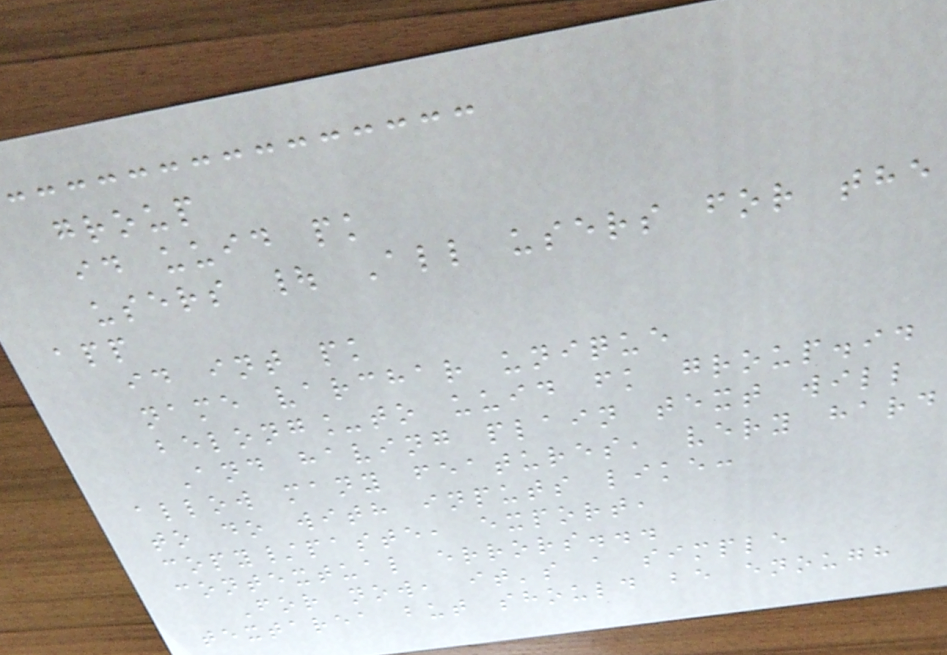group
id uuid pk
users | All users for the
app
id int pk
name varchar unique
belong_to uuid fk group.id
And having plain text will
allow many features, very hard
to do with inputs like:
copy/paste, export,
contextual errors...
For now, it's a simple
textarea but should be enough
